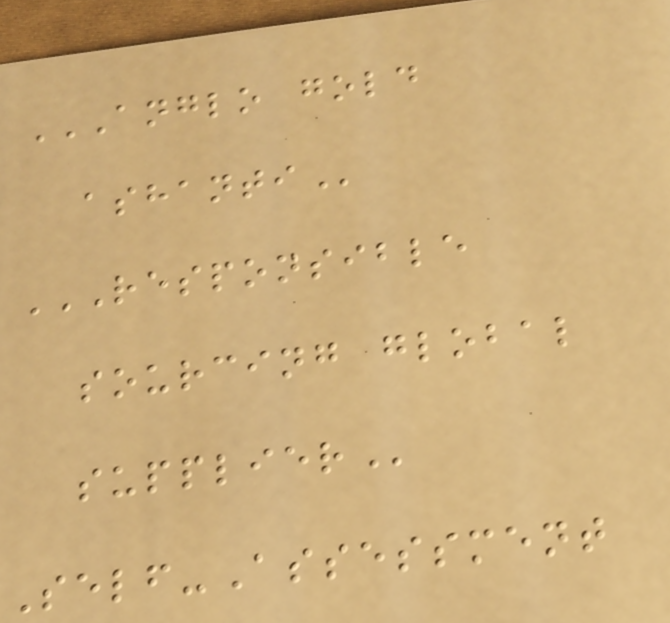ANGLO GOLD
ASHANTI
RESPONSIBLE
SOURCING GLOBAL
SUPPLIER
Self-Assessment
